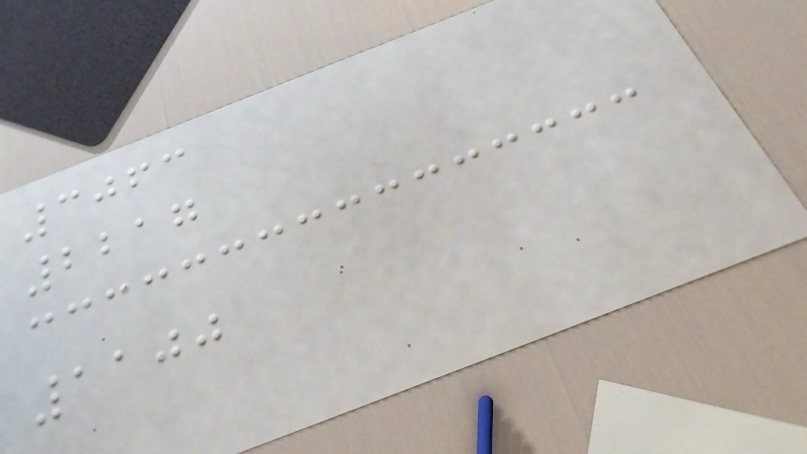3063
2217
1100
